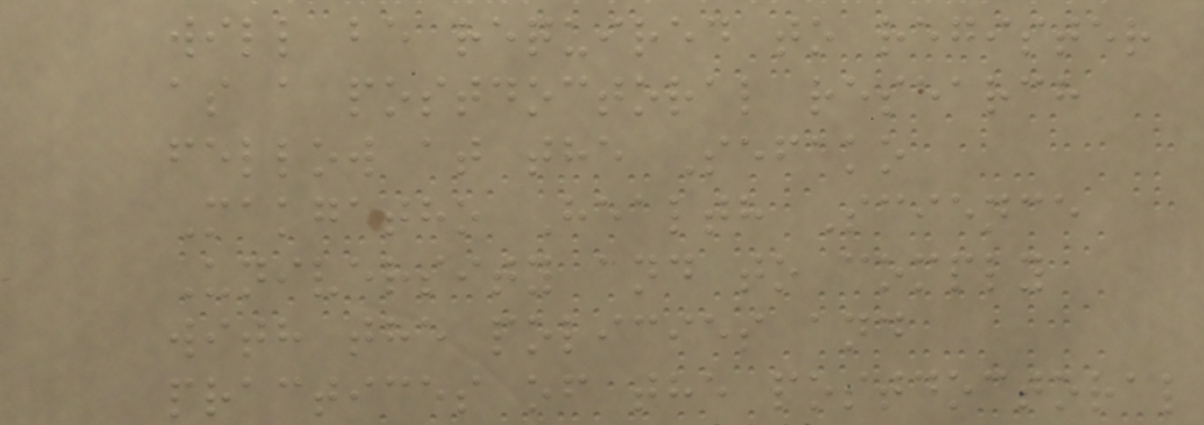will be required to register
as a postdoctoral research
fellow at the Sefako
Makgatho Health Science
University and to comply
with the policies and
practices of the postdoctoral
